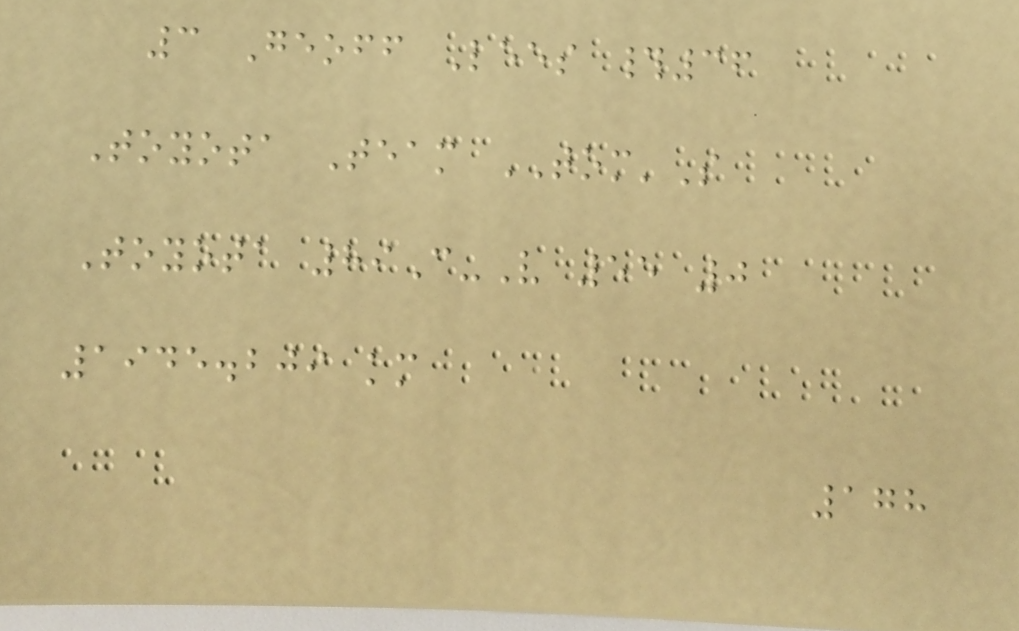3 Geoff Lees #36
Toyota Team TOM'S
Toyota 89C-V 55 0
1945.209 km
178
